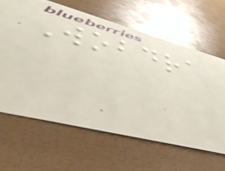Wobdra
